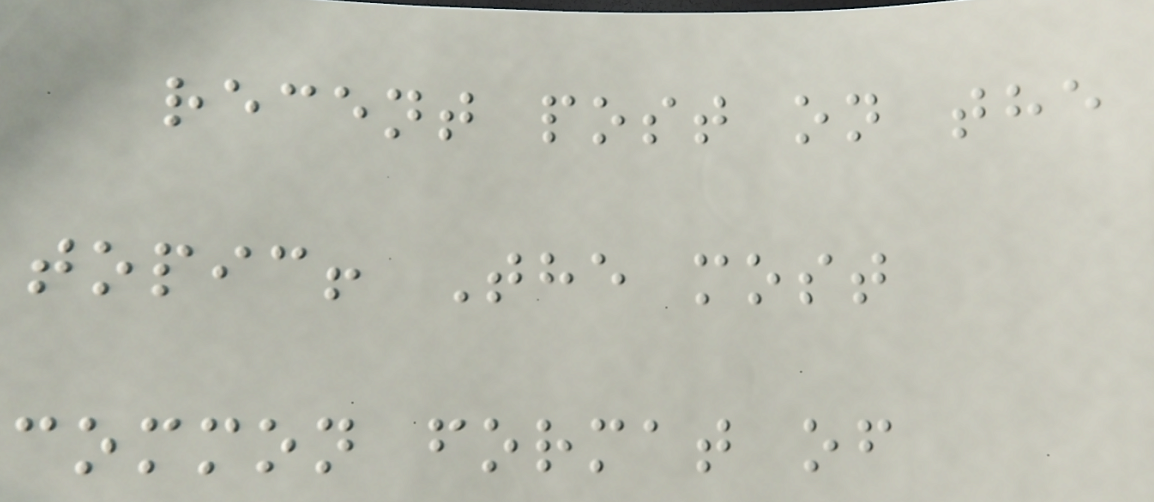recent post on the
topic! The most
common format of
